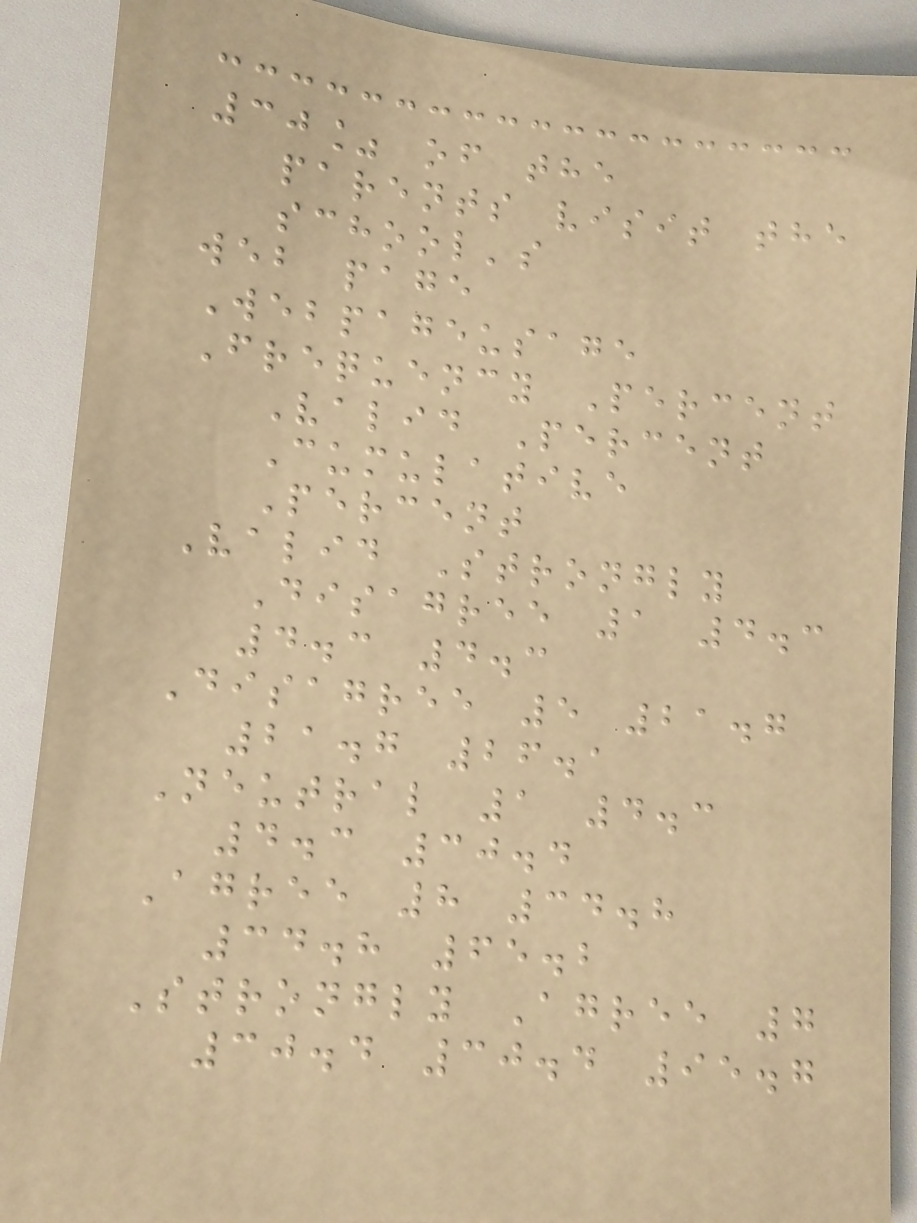30% of the
parents visit the
school's
web page
Webpageusage
Frequency Percent
Valid Percent
Cumulative
Percent
Valid Strongly
Disagree 1 4.3
4.3 4.3
Disagree 5 21.7
21.7 26.1
Neutral 1 4.3
4.3 30.4
Agree 8 34.8
34.8 65.2
Strongly Agree 7
30.4 30.4 95.7
